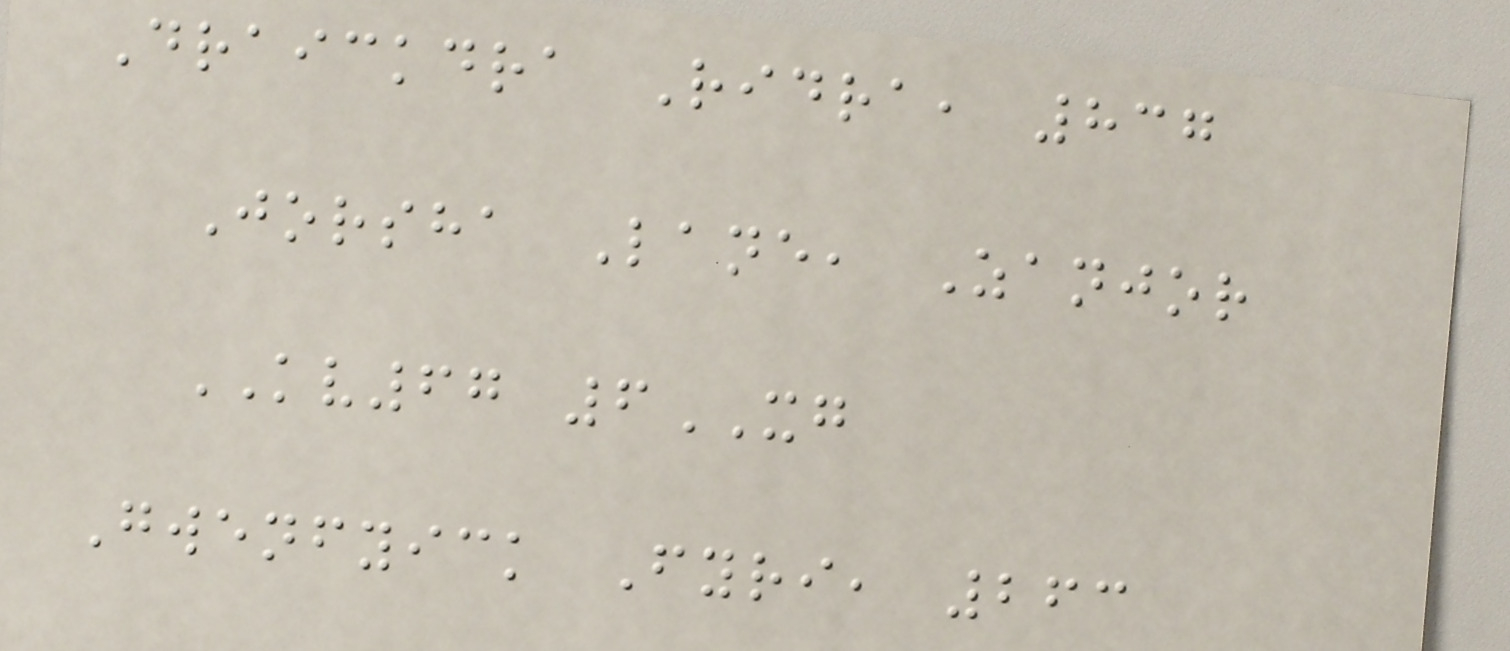Draickdra Ridra, 837
Jorsha Lane, Zanjor
KV67 6XG
Gwenfyick Fyri, 263
